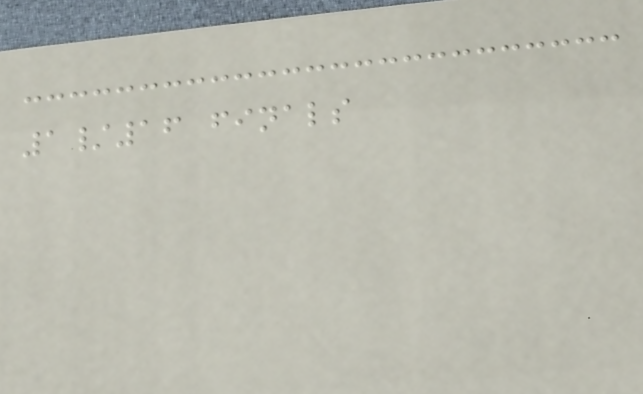1/16 finals
